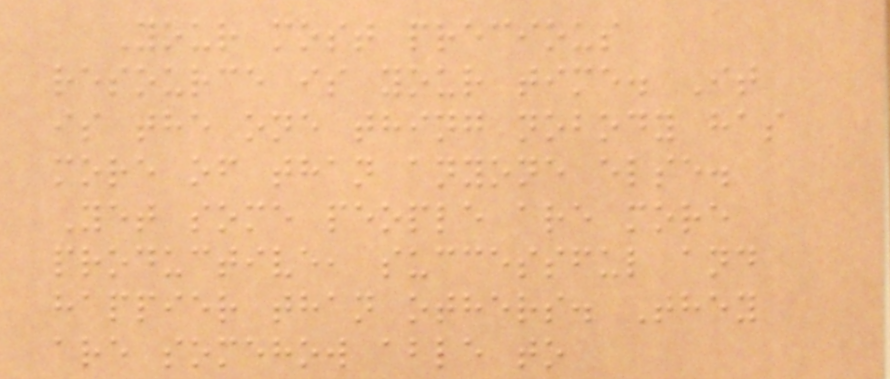Your most precious
resource is your time. It
is the one thing nobody has
more of than anyone else.
Yet some people are more
productive, successful and
happier than others. They
are somehow able to
